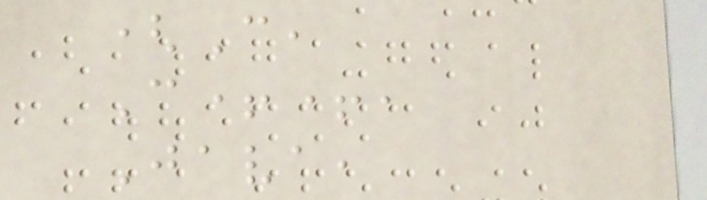(C,
C++,
Java,
